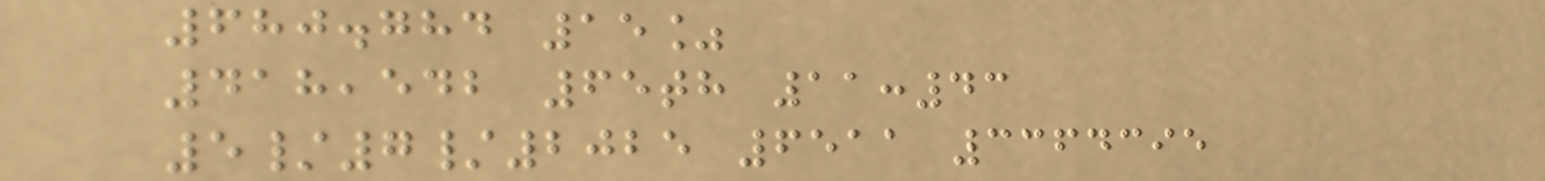680.784 15%
418,542 65th 11:43
5/7/2025 6511 3364395
